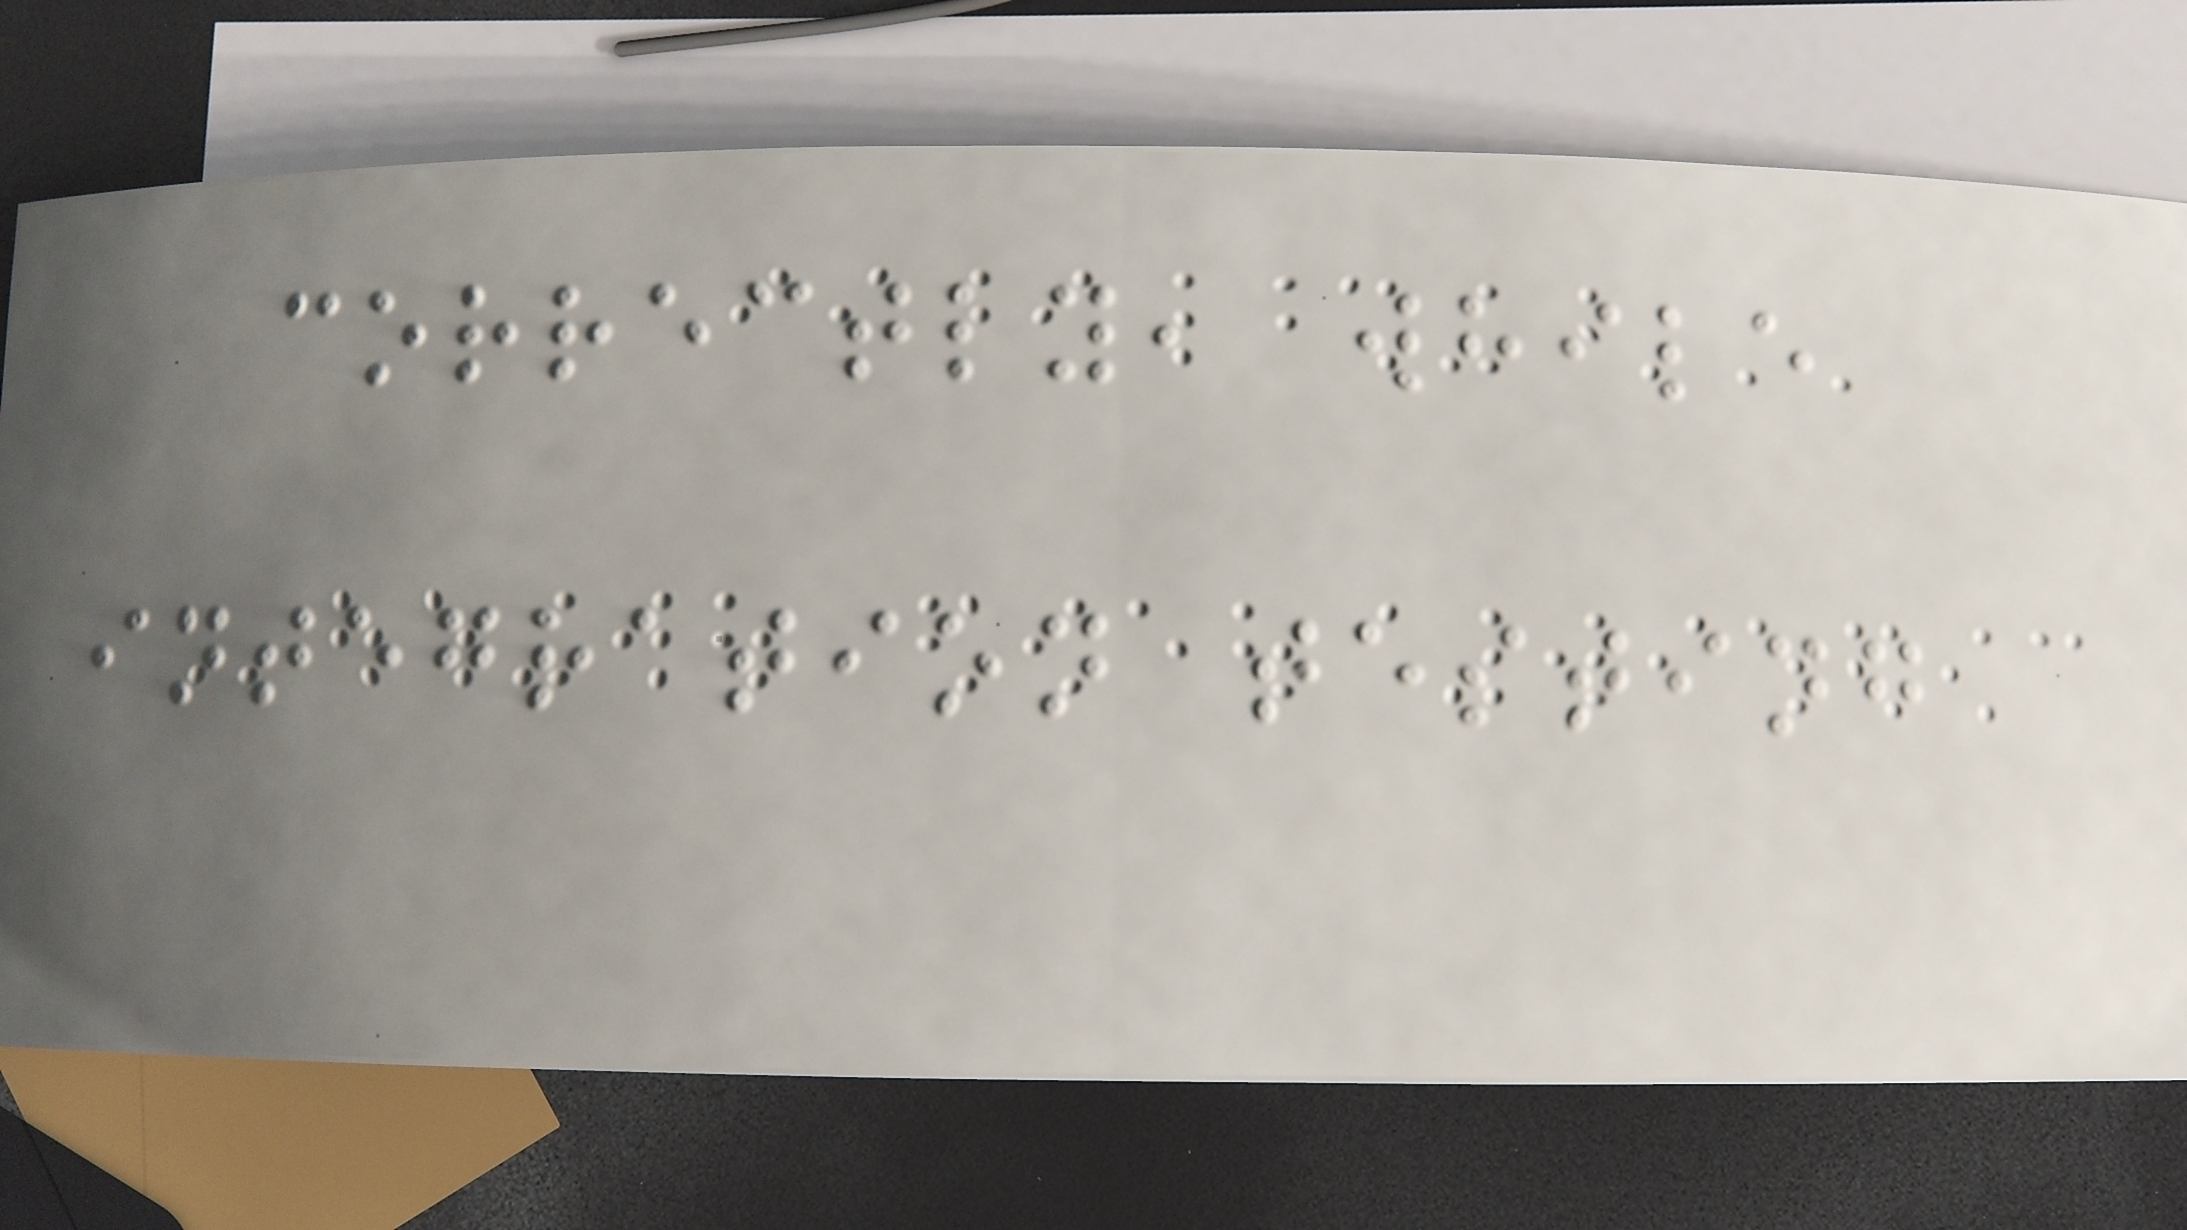correctly, while
integration testing
